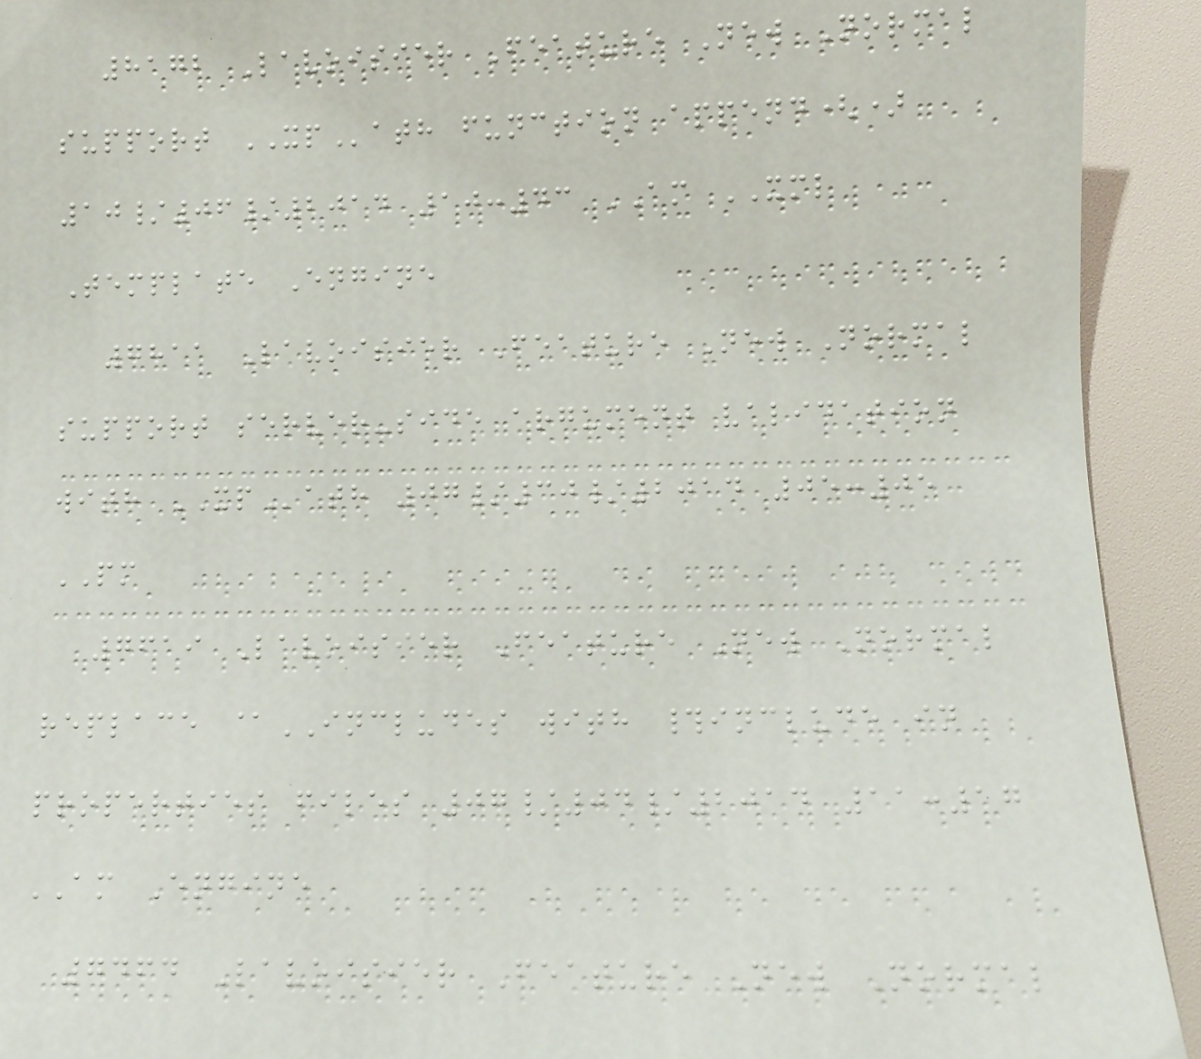8172 Lavoisier Feature New Normal
support XPath function append()
10/06/2014 10:43 AM XML
Template Engine
7811 Lavoisier Feature New Normal
support server-side argument validation
with XPath 07/30/2014 05:05
PM
7619 Lavoisier Feature New Normal
replace @INCLUDES with #include in
properties files 07/04/2014 11:17
AM Engine
7464 Lavoisier Feature New Normal
